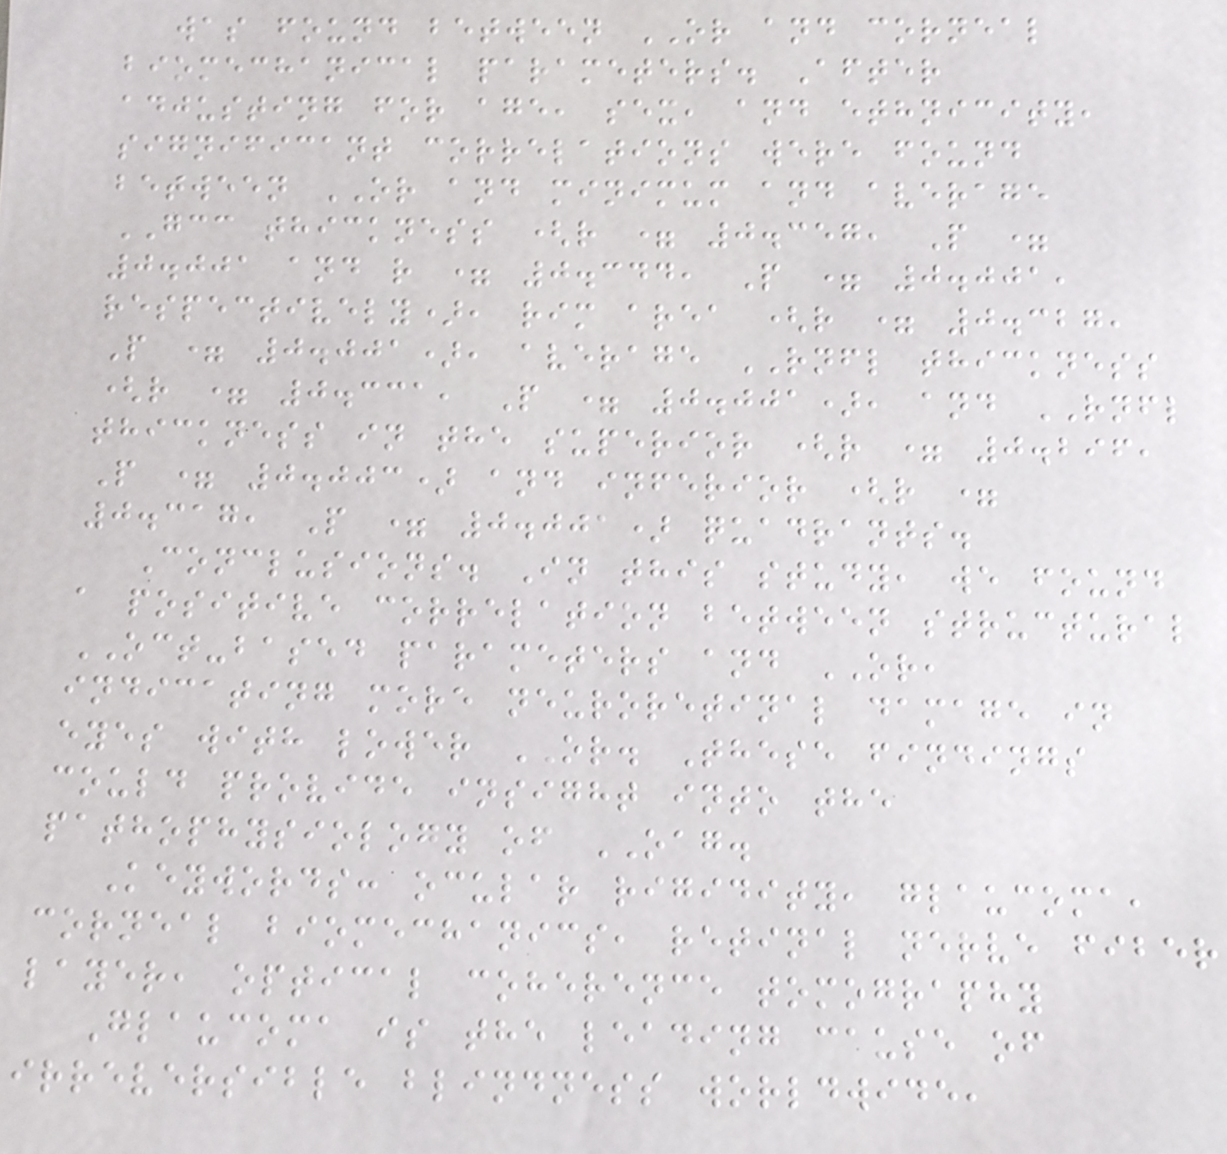was found between OR and corneal
biomechanical parameters. After
adjusting for age, sex, and ethnicity,
significant correlations were found
between OR and minimum and average
GCC thickness (r = 0.357, P =
0.001 and r = 0.344, P = 0.001,
respectively), rim area (r = 0.327,
P = 0.001), average RNFL thickness
(r = 0.331, P = 0.001), and RNFL
thickness in the superior (r = 0.296,
P = 0.003) and inferior (r =
0.317, P = 0.001) quadrants.
Conclusions. In this study, we found
a positive correlation between structural
OCT-based parameters and OR,
indicating more neuroretinal damage in
eyes with lower OR. These findings
could provide insight into the
pathophysiology of OAG.
Keywords: ocular rigidity, glaucoma,
corneal biomechanics, retinal nerve fiber
layer, optical coherence tomography
Glaucoma is the leading cause of
irreversible blindness worldwide,
